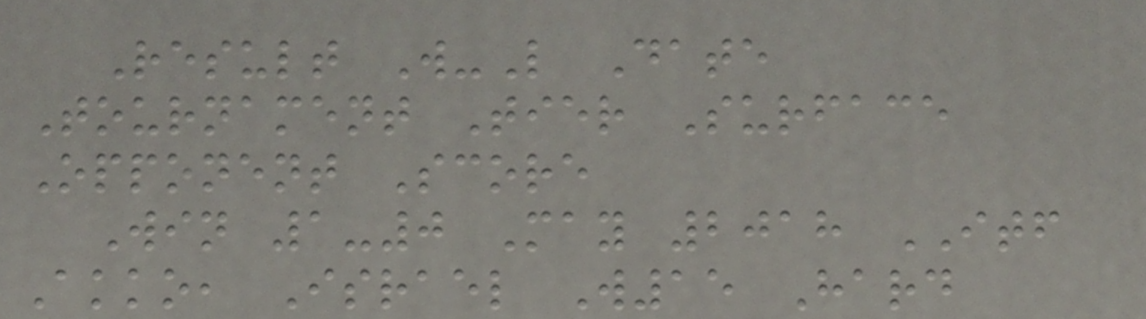Result W-L Date
Tournament Tier Surface
Opponent Score
Win 1-0 May 2018 ITF
Akko, Israel W15 Hard
